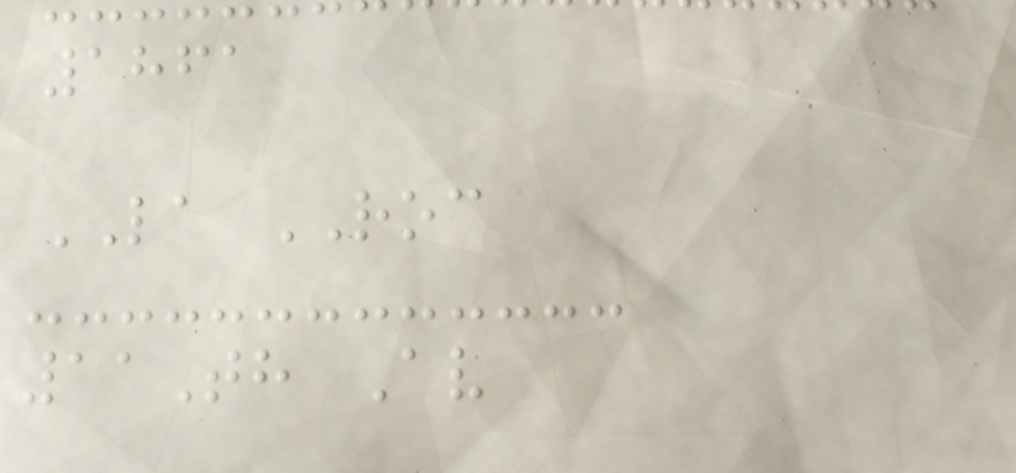1861
LA ROC
11Th Av
